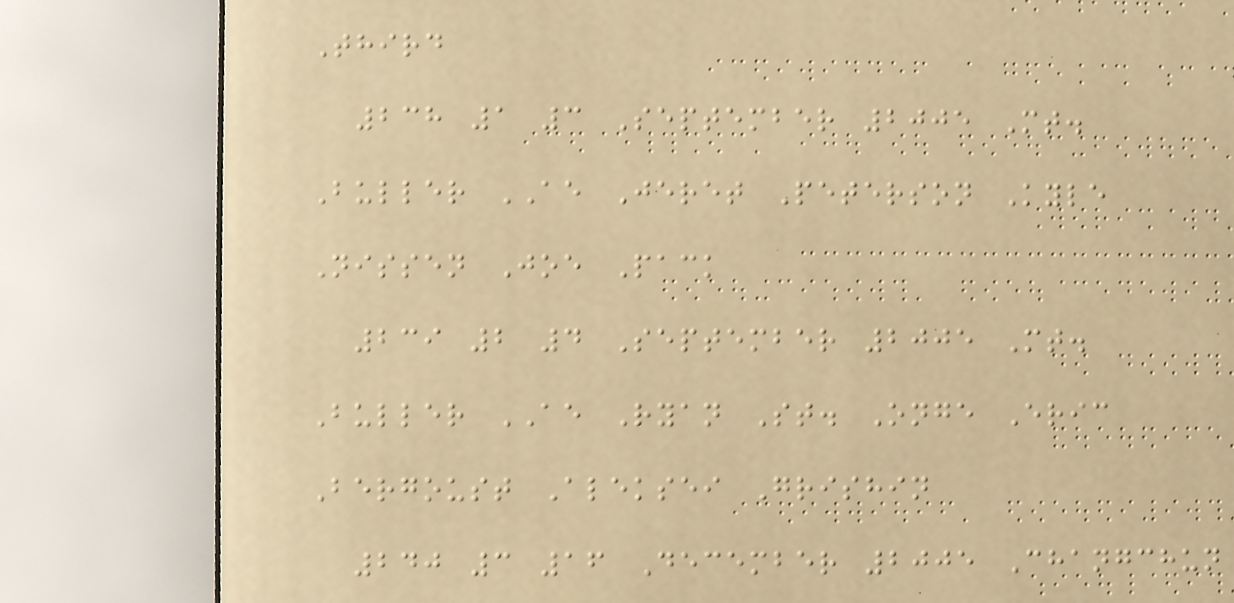Third
238 1 3 September 2005 Mt.
Buller AE Jeret Peterson Kyle
Nissen Joe Pack
239 2 4 September 2005 Mt.
Buller AE Ryan St. Onge Eric
Bergoust Aleksei Grishin
240 3 16 December 2005 Changchun
